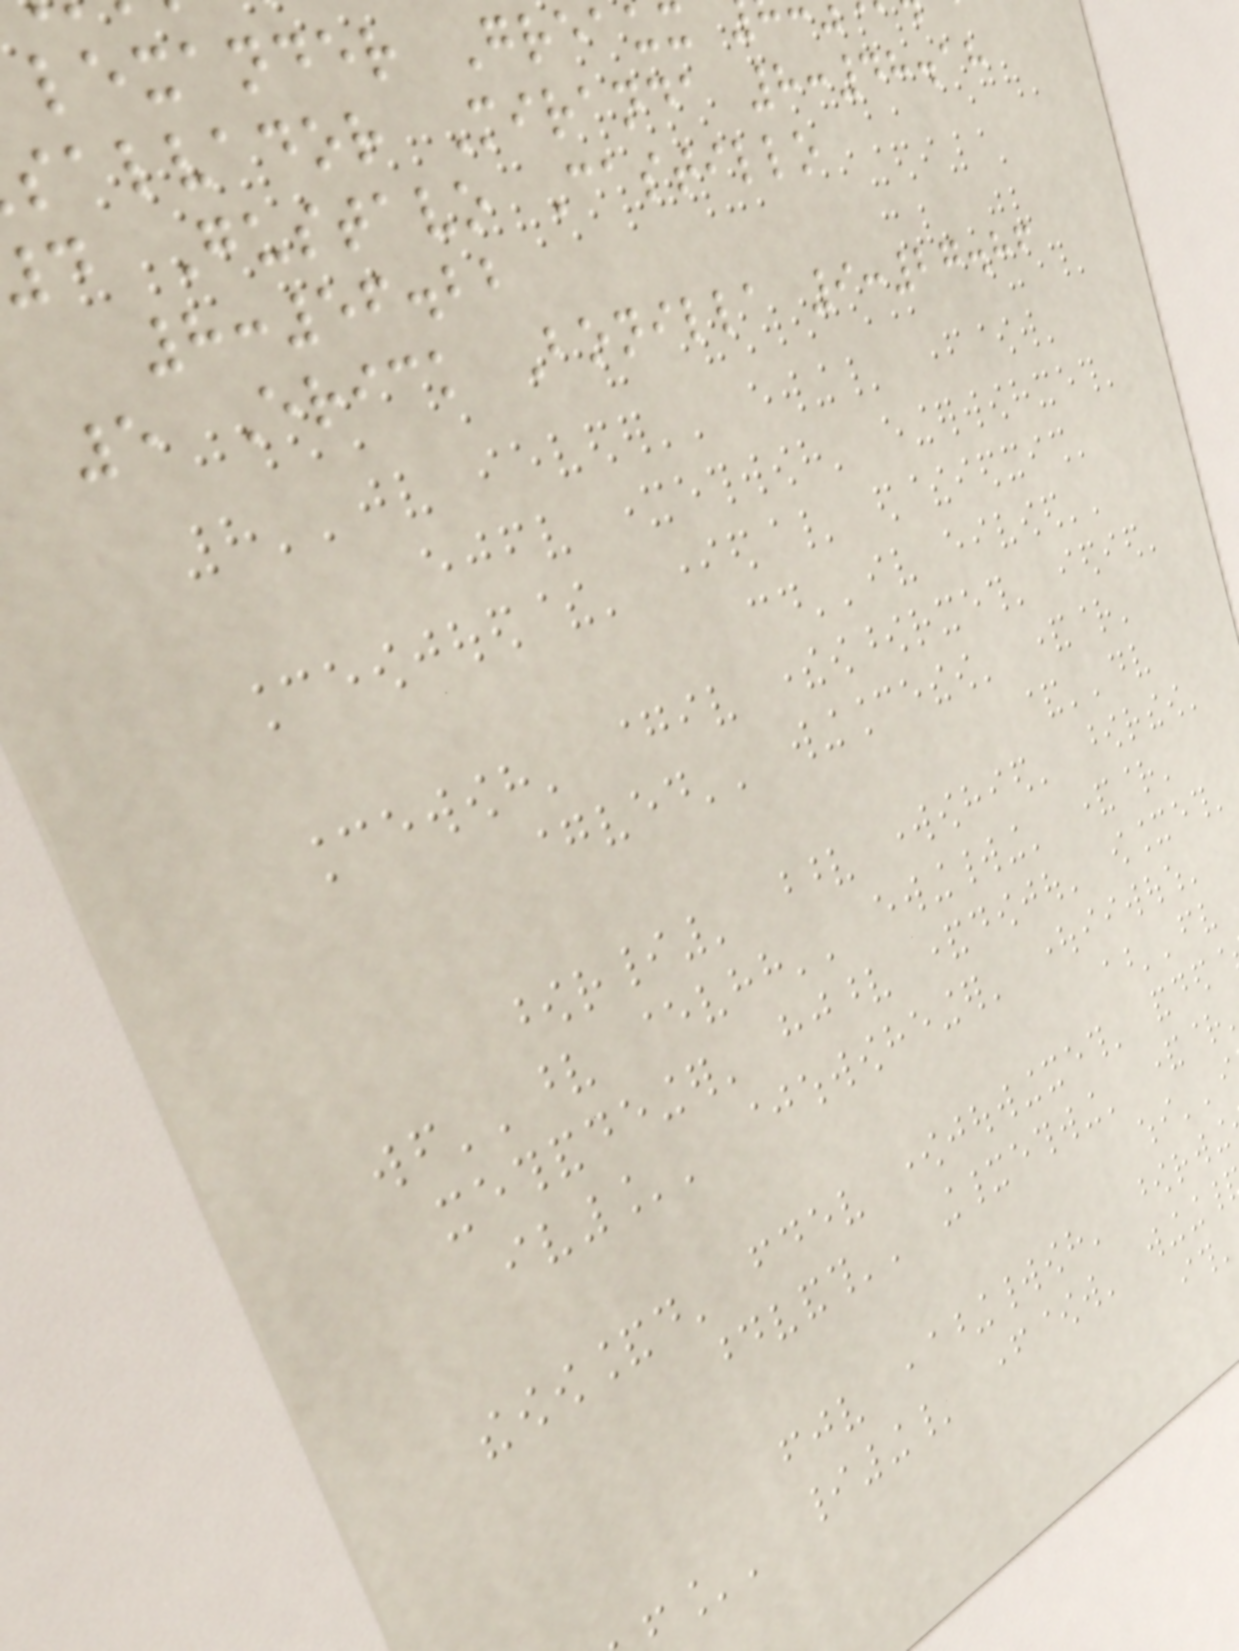lexander Greaux
salvador Miranda 8:48.18
d Gustavo Castillo
8:56.22
5 Erick Bonilla 9:27.86
